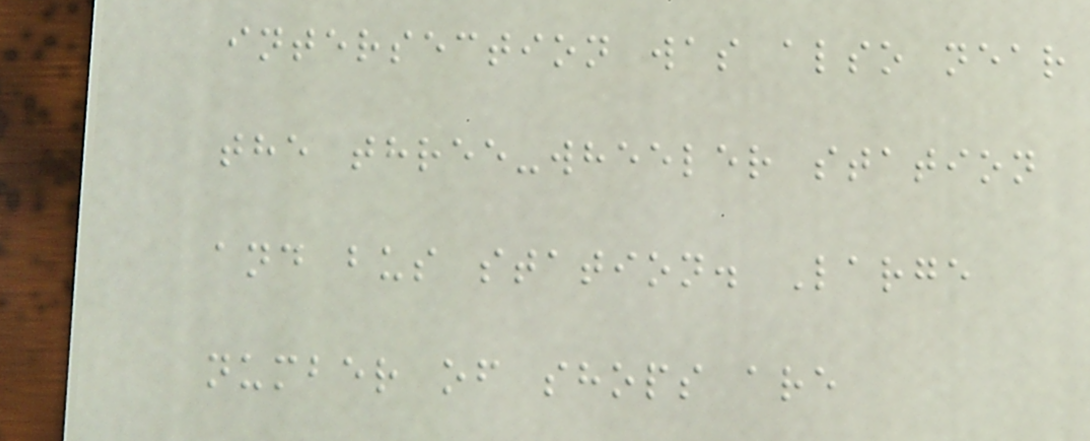intersection was also near
the three-wheeler station
and bus station. Large
number of shops are
